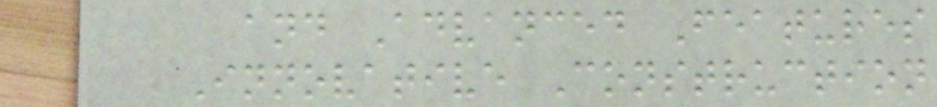and Advanced Features
Innovative Construction
